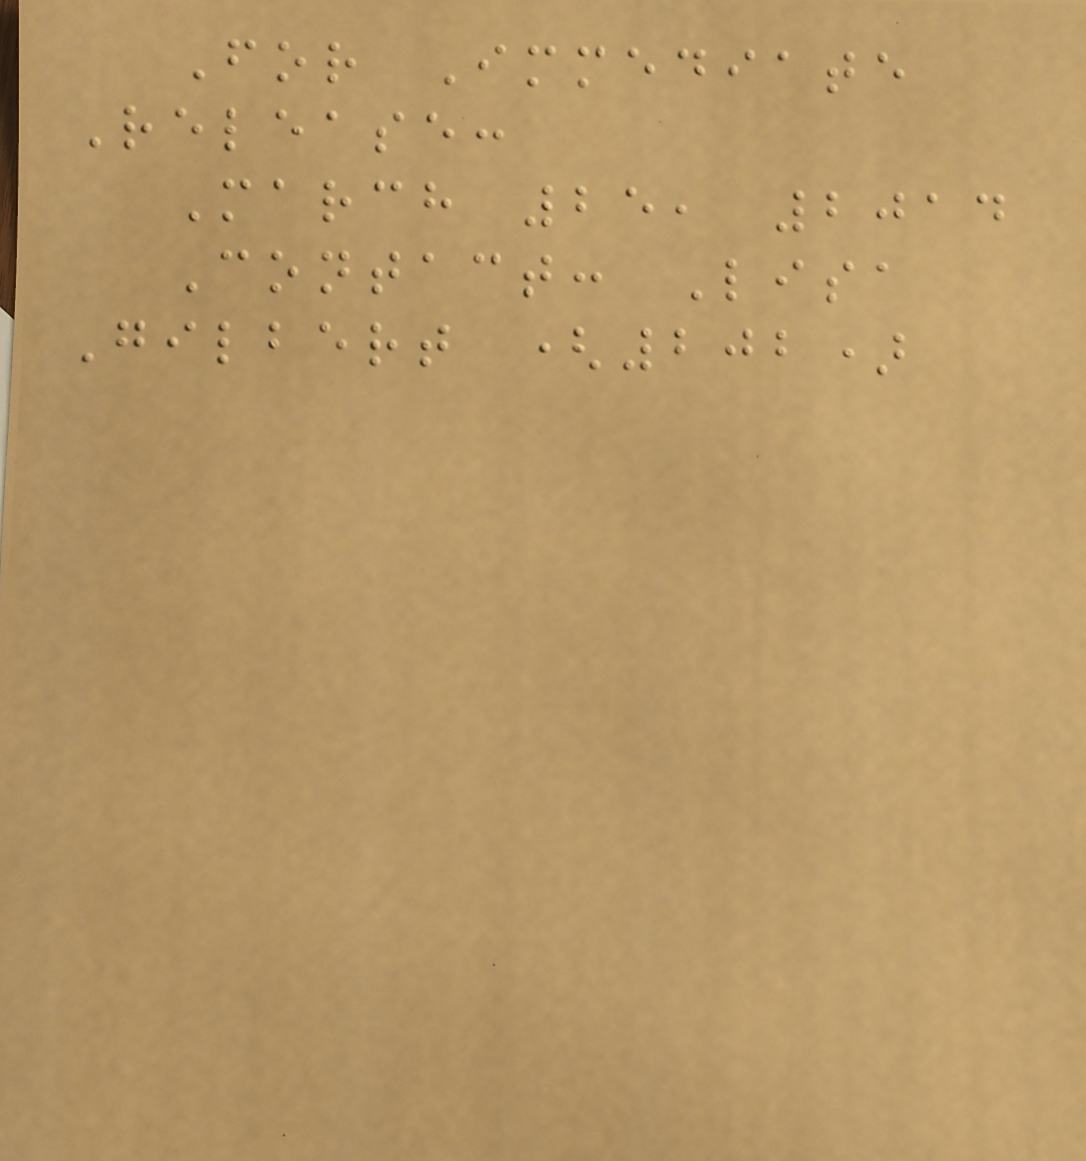For Immediate
Release:
March 25, 2014
Contact: Lisa
Gilbert (202)
